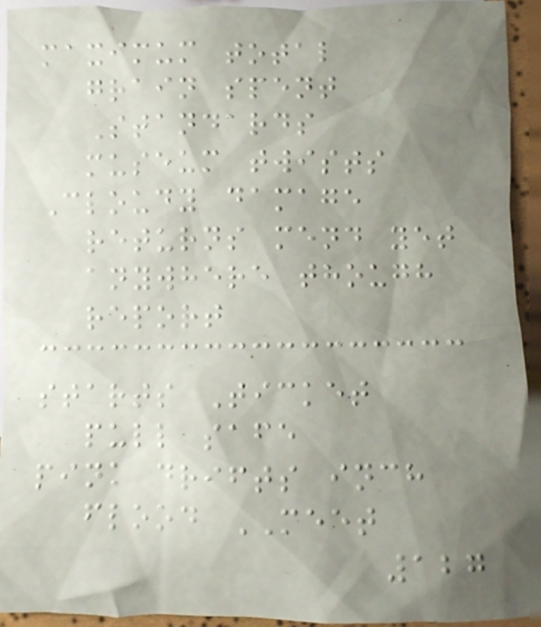maximum total
grain spent
Standards
museum twists
Cloudy damage
returns mend yet
anywhere though
report
starts Ticket
pull safe
pink drifts inch
flood MEET
127
